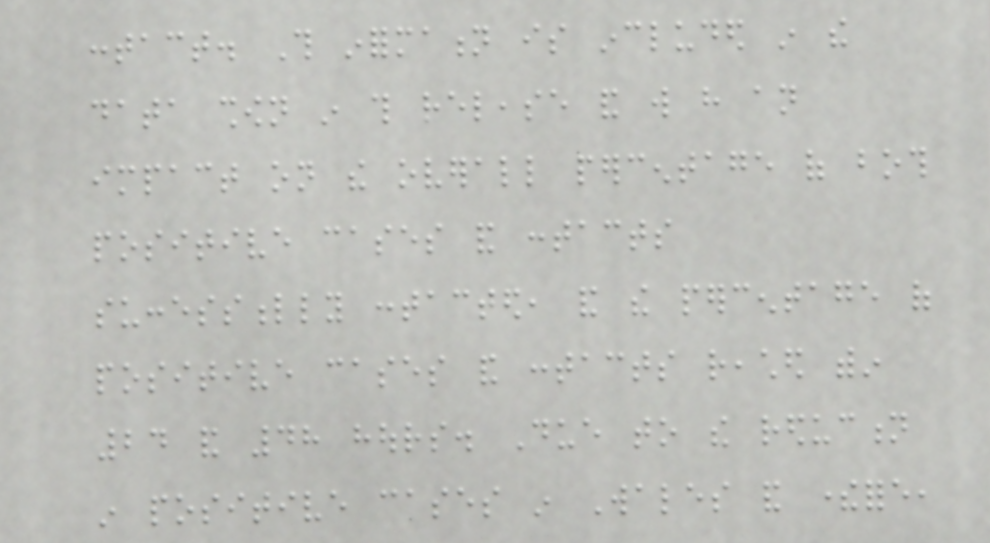contact. This information is included in the
data shown in this release and will have an
impact on the overall percentage of both
positive cases and contacts
successfully contacted, and the percentage of
positive cases and contacts reached within
24 and 48 hours. Due to the reduction
in positive cases in Wales and therefore,
